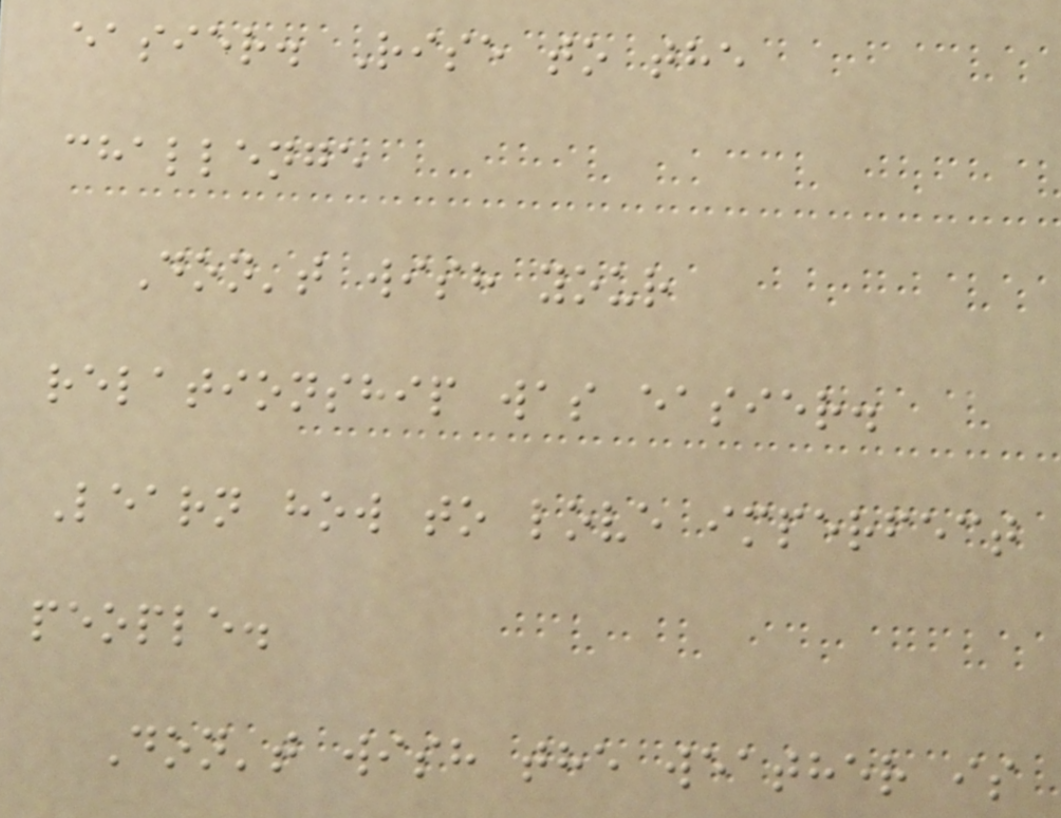easier. Rise to the
challenge
Don't wish your
relationship was easier.
Learn how to love imperfect
people.
Don't wish the weather is
